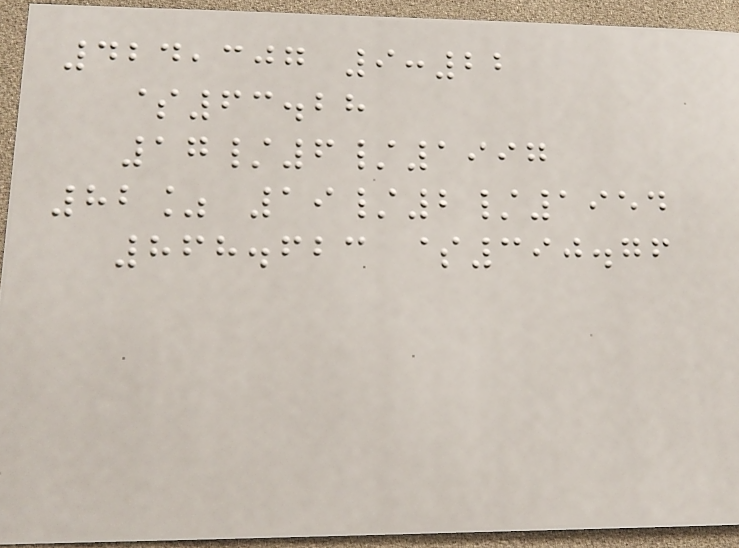424,307 9:22
$63.28
17/6/1997
82% 19/2/1954
868.623 $390.76
